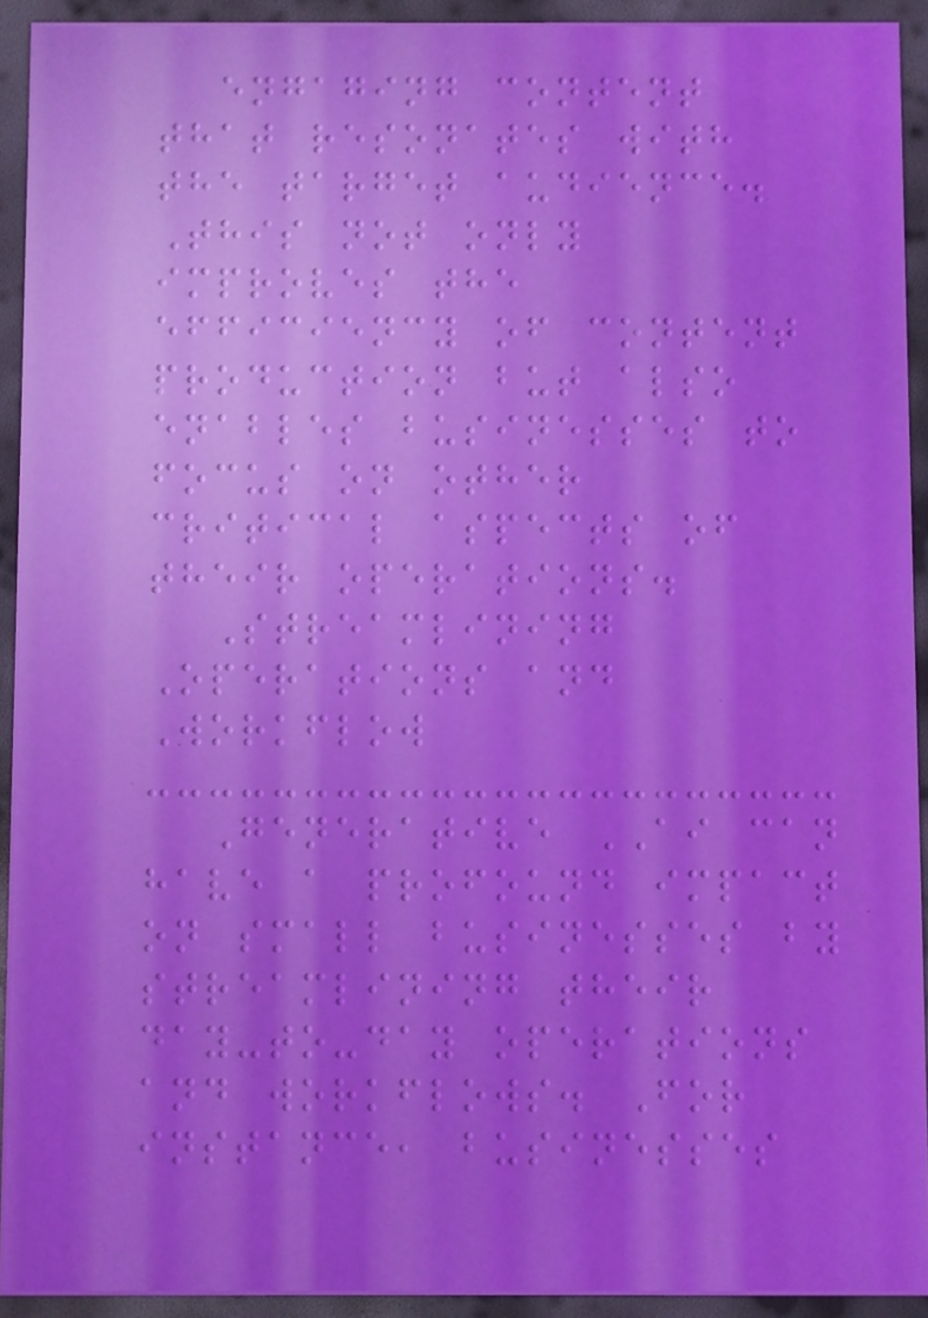engaging content
that resonates with
the target audience.
This not only
improves the
efficiency of content
production but also
enables businesses to
focus on other
critical aspects of
their operations.
Streamlining
Operations and
Workflow
Generative AI can
have a profound impact
on small businesses by
streamlining their
day-to-day operations
and workflows. For
instance, businesses
